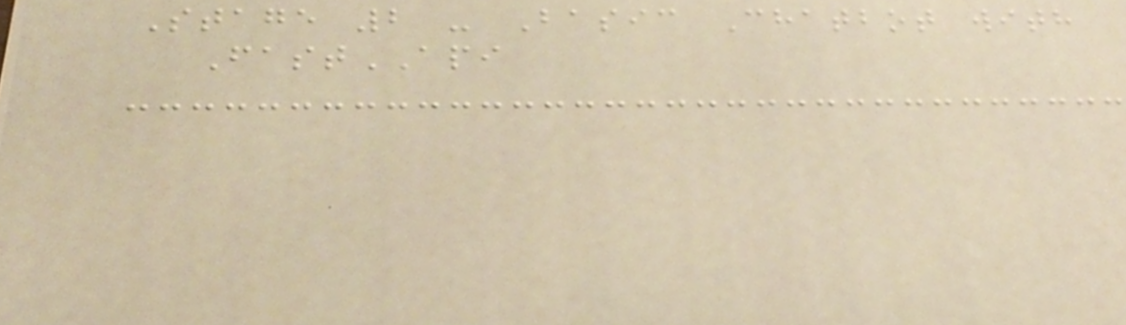Stage 2 - Basic Chatbot with
FastAPI
